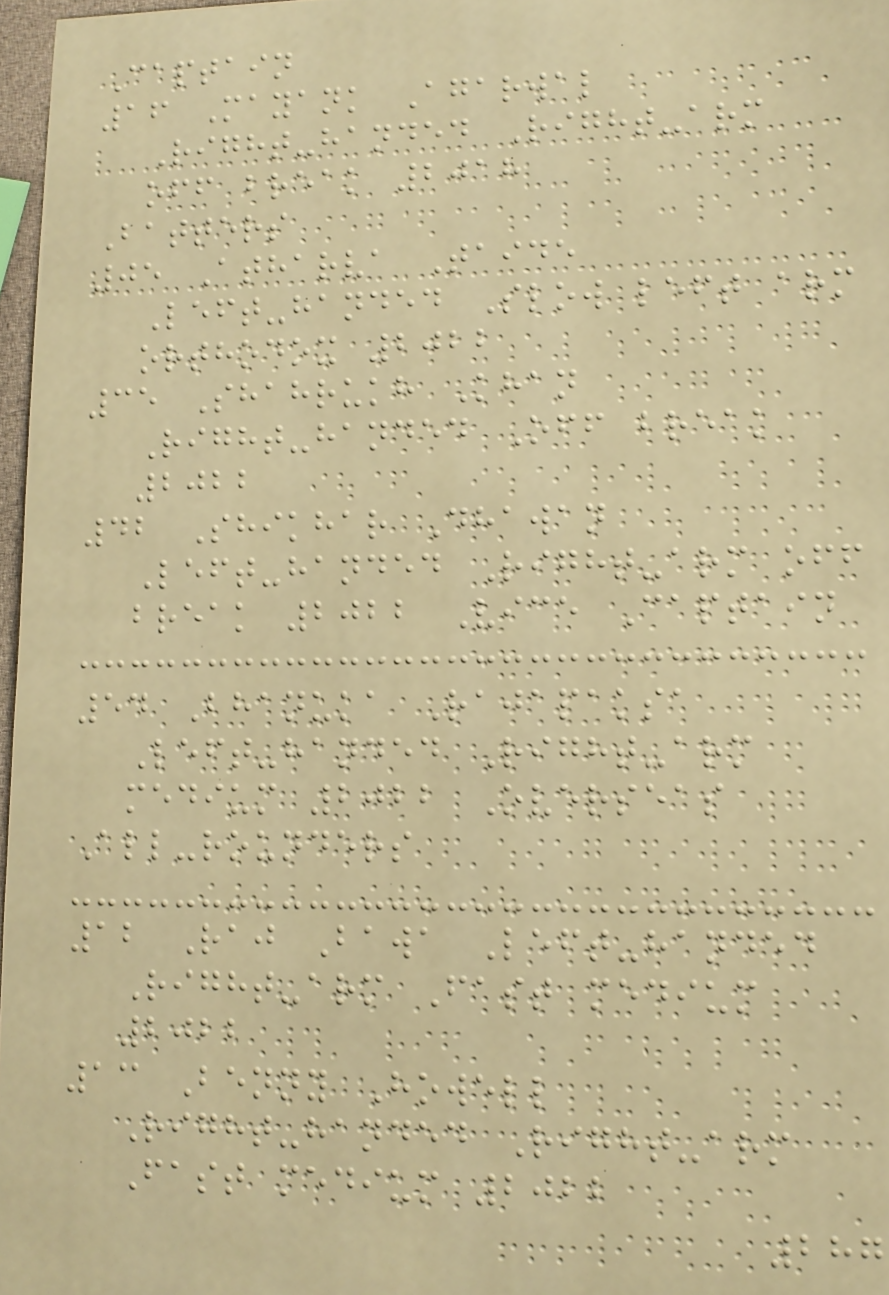Captain
16 Mayank Agarwal
Right-handed Right-arm
off break 2018
Batters
05 Atharva Taide
Left-handed Slow left arm
orthodox 2022
35 Shahrukh Khan
Right-handed Off break
2022
42 Shikhar Dhawan
Left-handed Right-arm off
break 2022 Vice Captain
54 Bhanuka Rajapaksa
Left-handed Right-arm
medium 2022 Overseas
All-rounders
12 Raj Bawa Left-handed
Right-arm Fast medium
2022
13 Benny Howell
Right-handed Right-arm
Fast medium 2022
287
